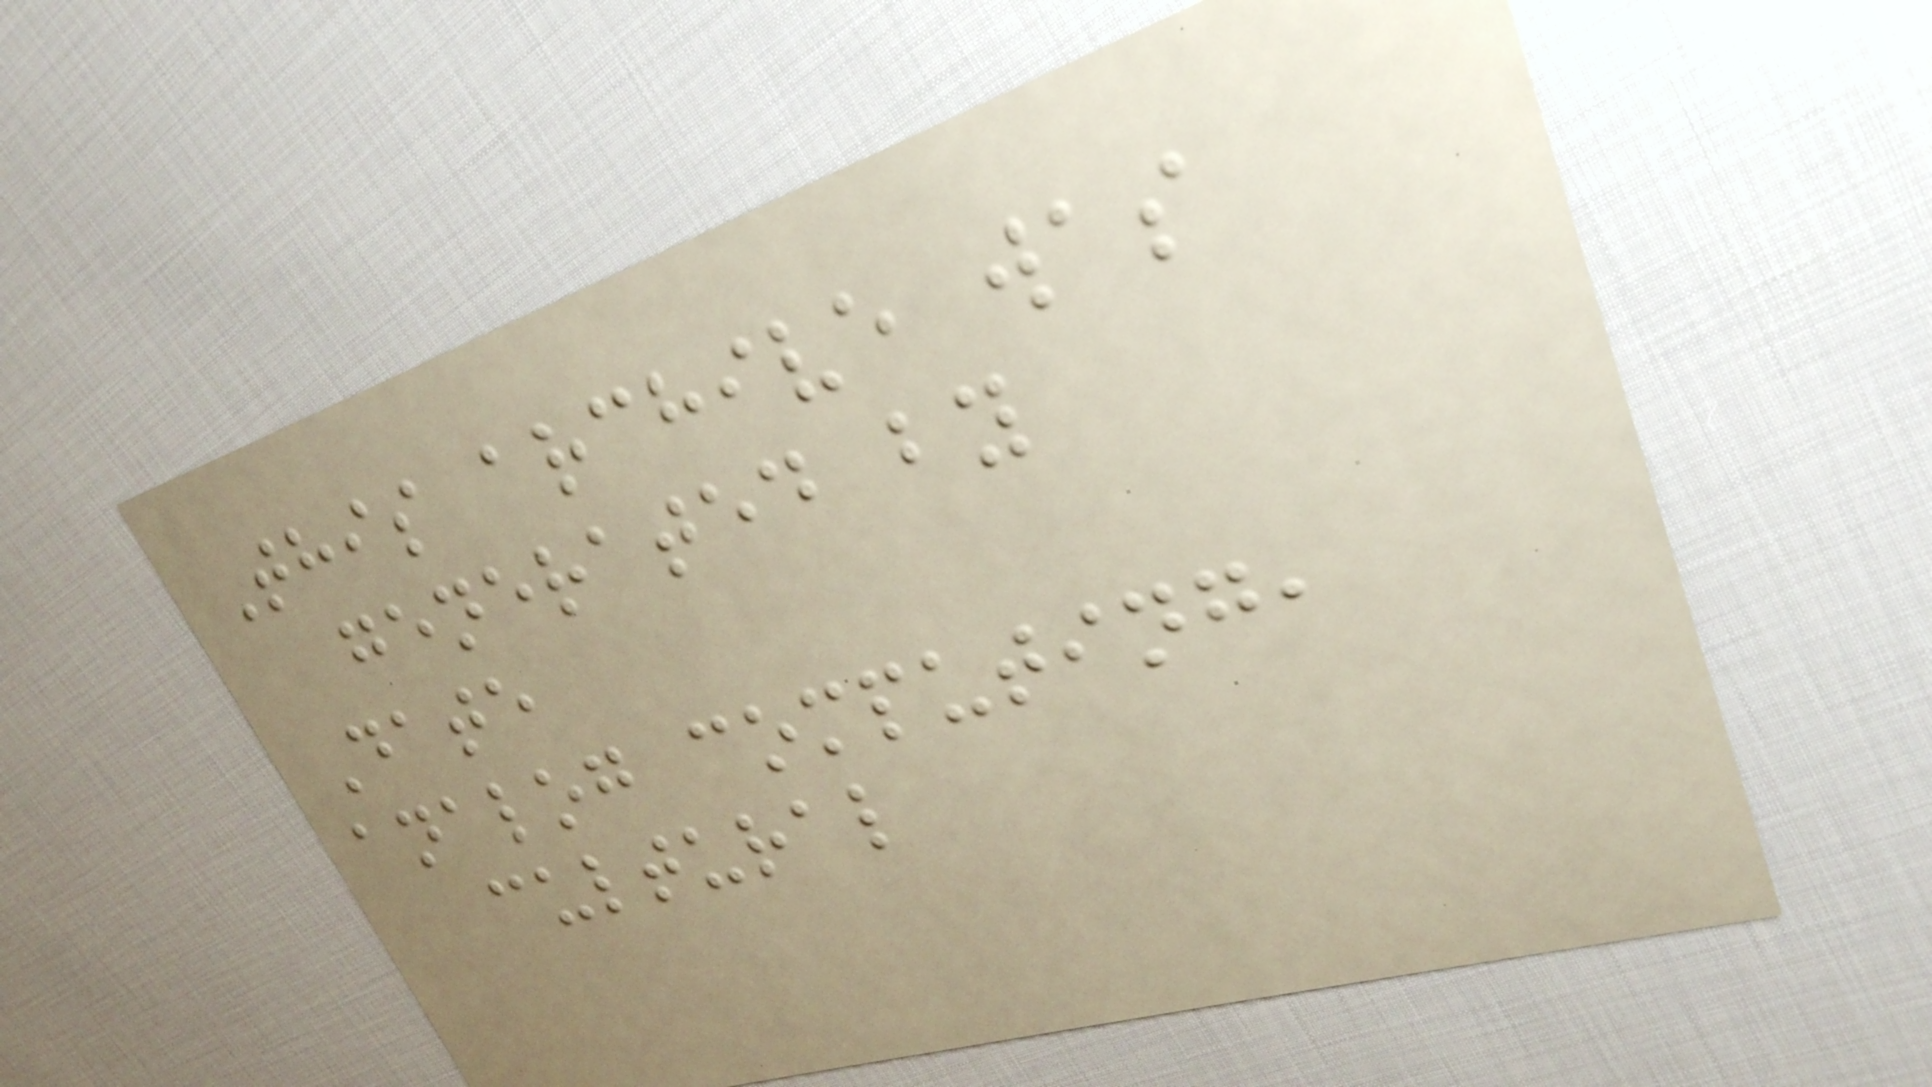This archive was
generated by
Date
analog computing,
cultural
